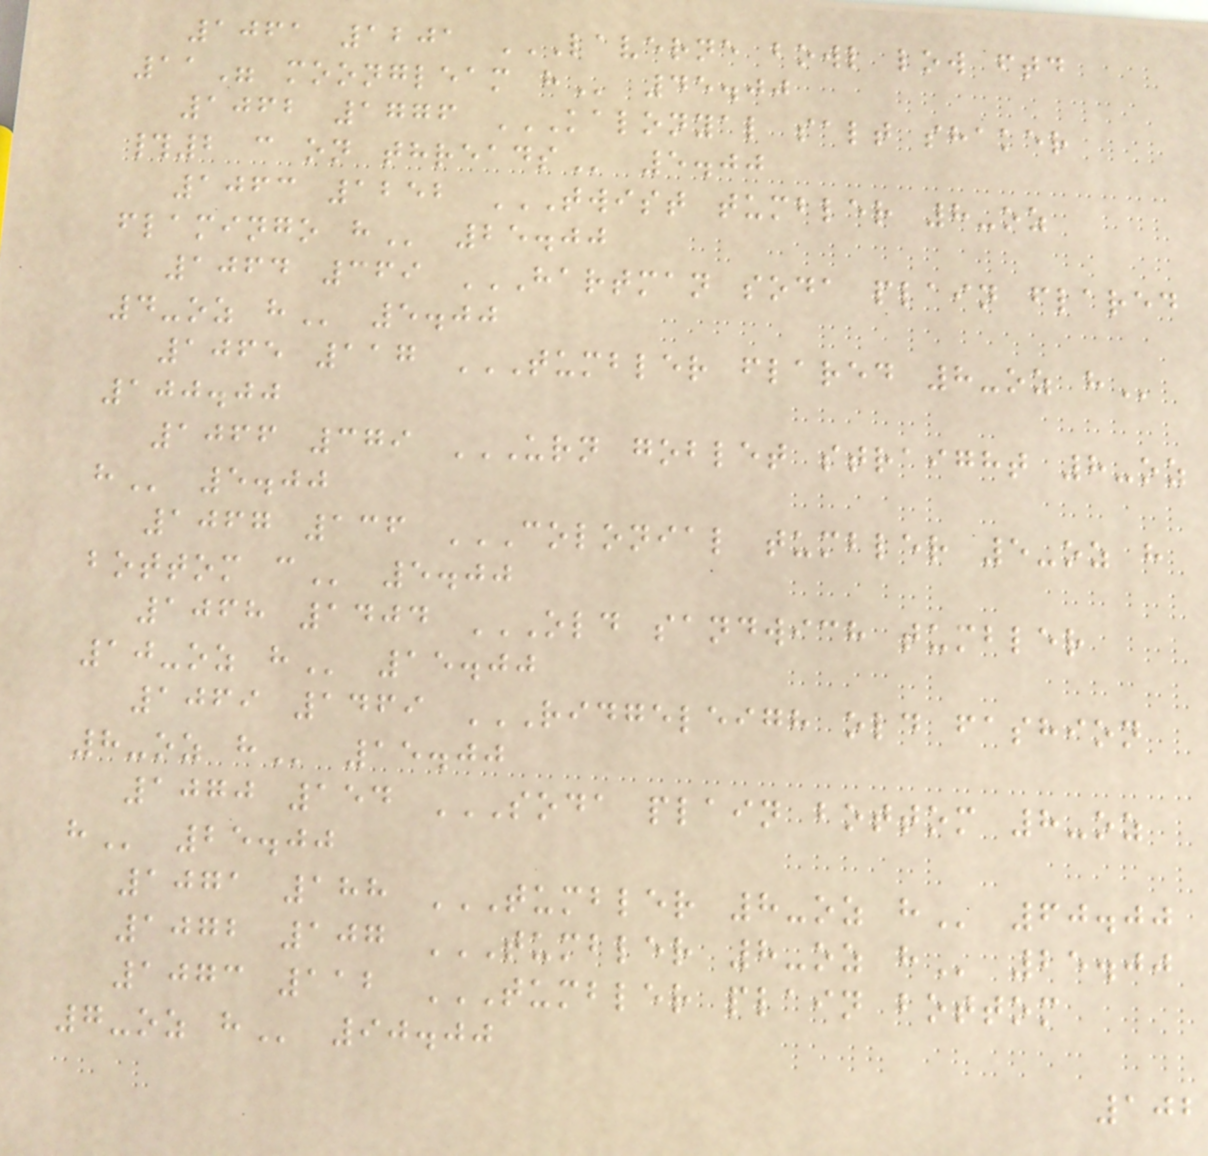1061 1201 LAVERNE BOWL LOW FTD
11" MOONGLEAM H 45.00
1062 1776 KALONYAL SALT SHAKER
#2 C ON THREADS 5.00
1063 1252 TWIST TUMBLER 8-OZ
FLAMINGO H 25.00
1064 369 HARTMAN SODA PLAIN FLARED
4-OZ H 5.00
1065 117 TUMBLER FLARED 8-OZ H
100.00
1066 379 URN GOBLET STRAIGHT 8-OZ
H 5.00
1067 136 COLONIAL TUMBLER 5-OZ H
BOTTOM C 5.00
1068 1404 OLD SANDWICH TUMBLER
10-OZ H 15.00
1069 1469 RIDGELEIGH OLD FASHION
8-OZ H 15.00
1070 154 SODA PLAIN BOTTOM 8-OZ
H 25.00
1071 188 TUMBLER 8-OZ H 60.00
1072 107 TUMBLER 8-OZ H 25.00
1073 112 TUMBLER PLAIN BOTTOM
7-OZ H 90.00
102
